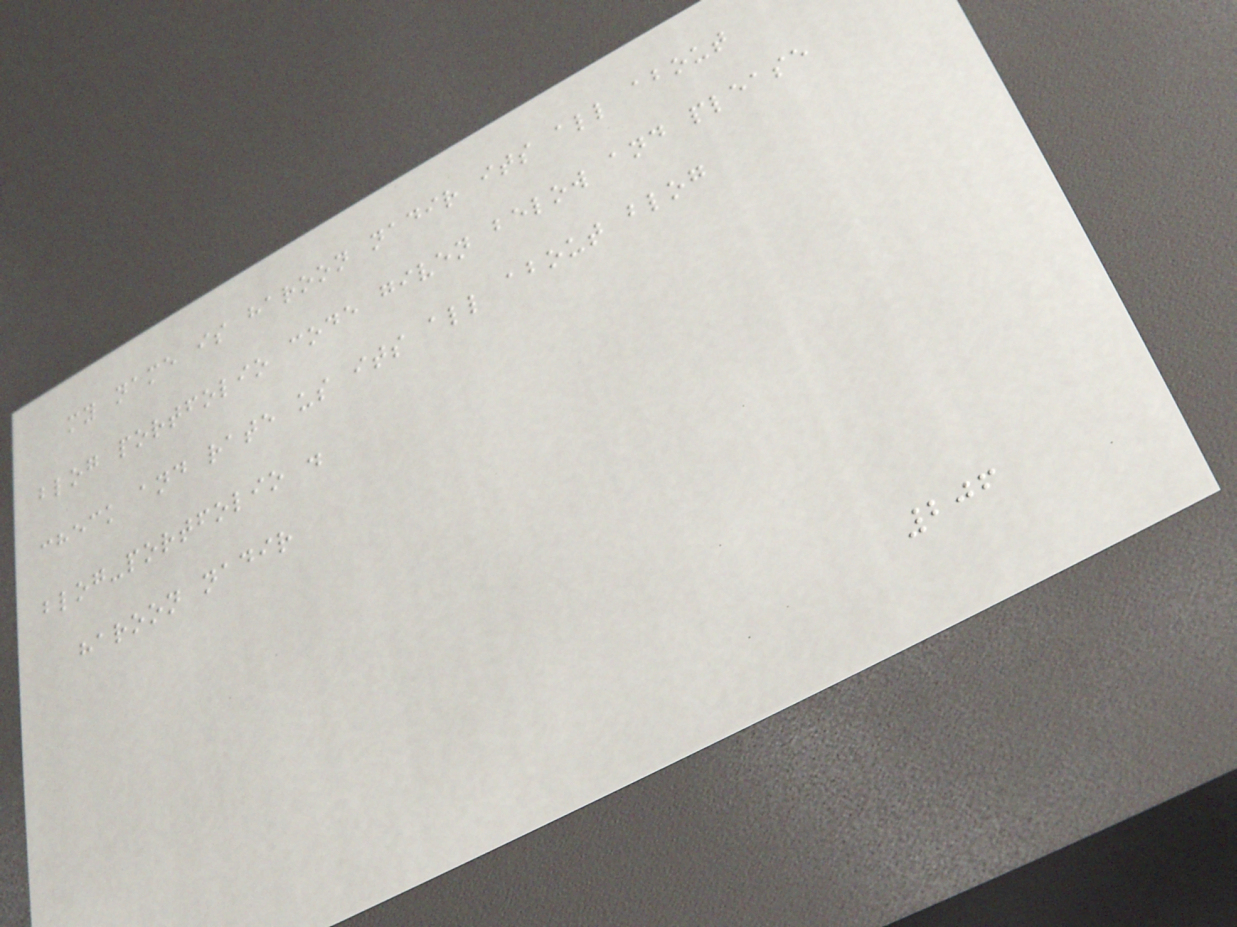my name is haroon nadir its all about
blog portfolio code given below and please
check and rate us its all about blog
blog-portfolio .
haroon nadir
206
